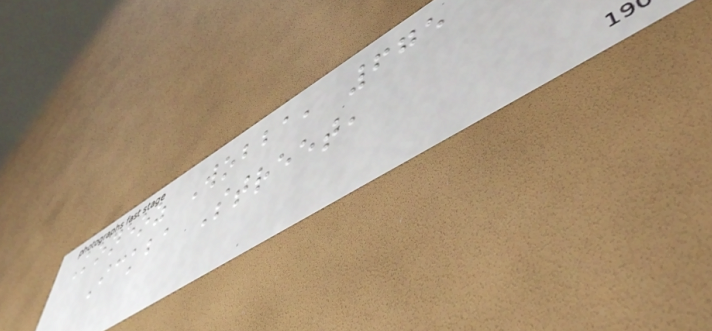Koneoz Wobba, 675
Ickba Street,
